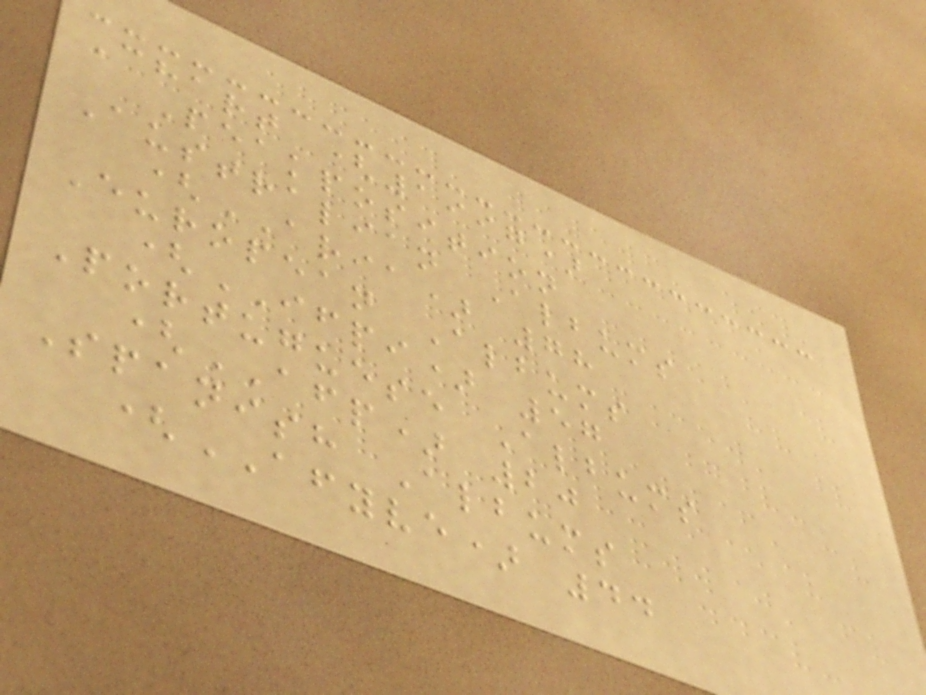Chart (1997)
Peakposition
Australian Albums
(ARIA) 78
European Albums
(IFPI) 57
Portuguese Albums
(AFP) 20
Spanish Albums
(AFYVE) 44
